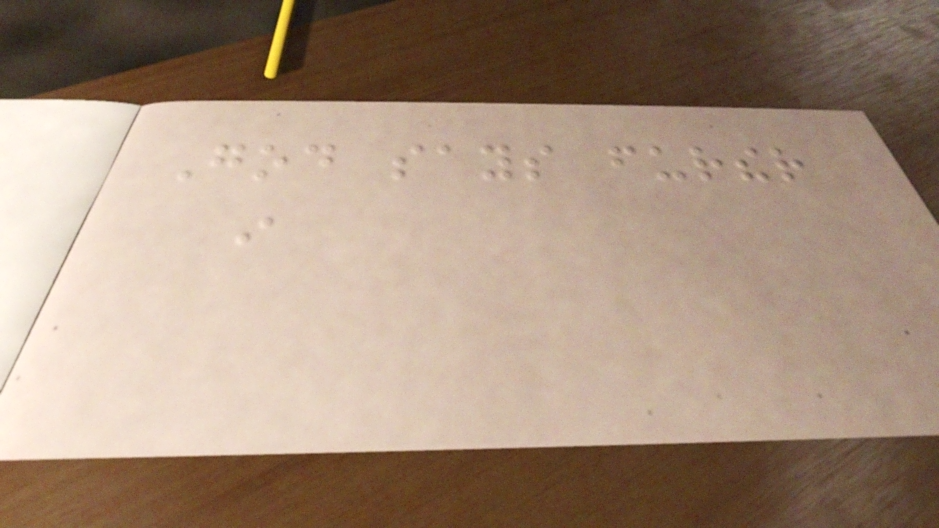God says further
in
